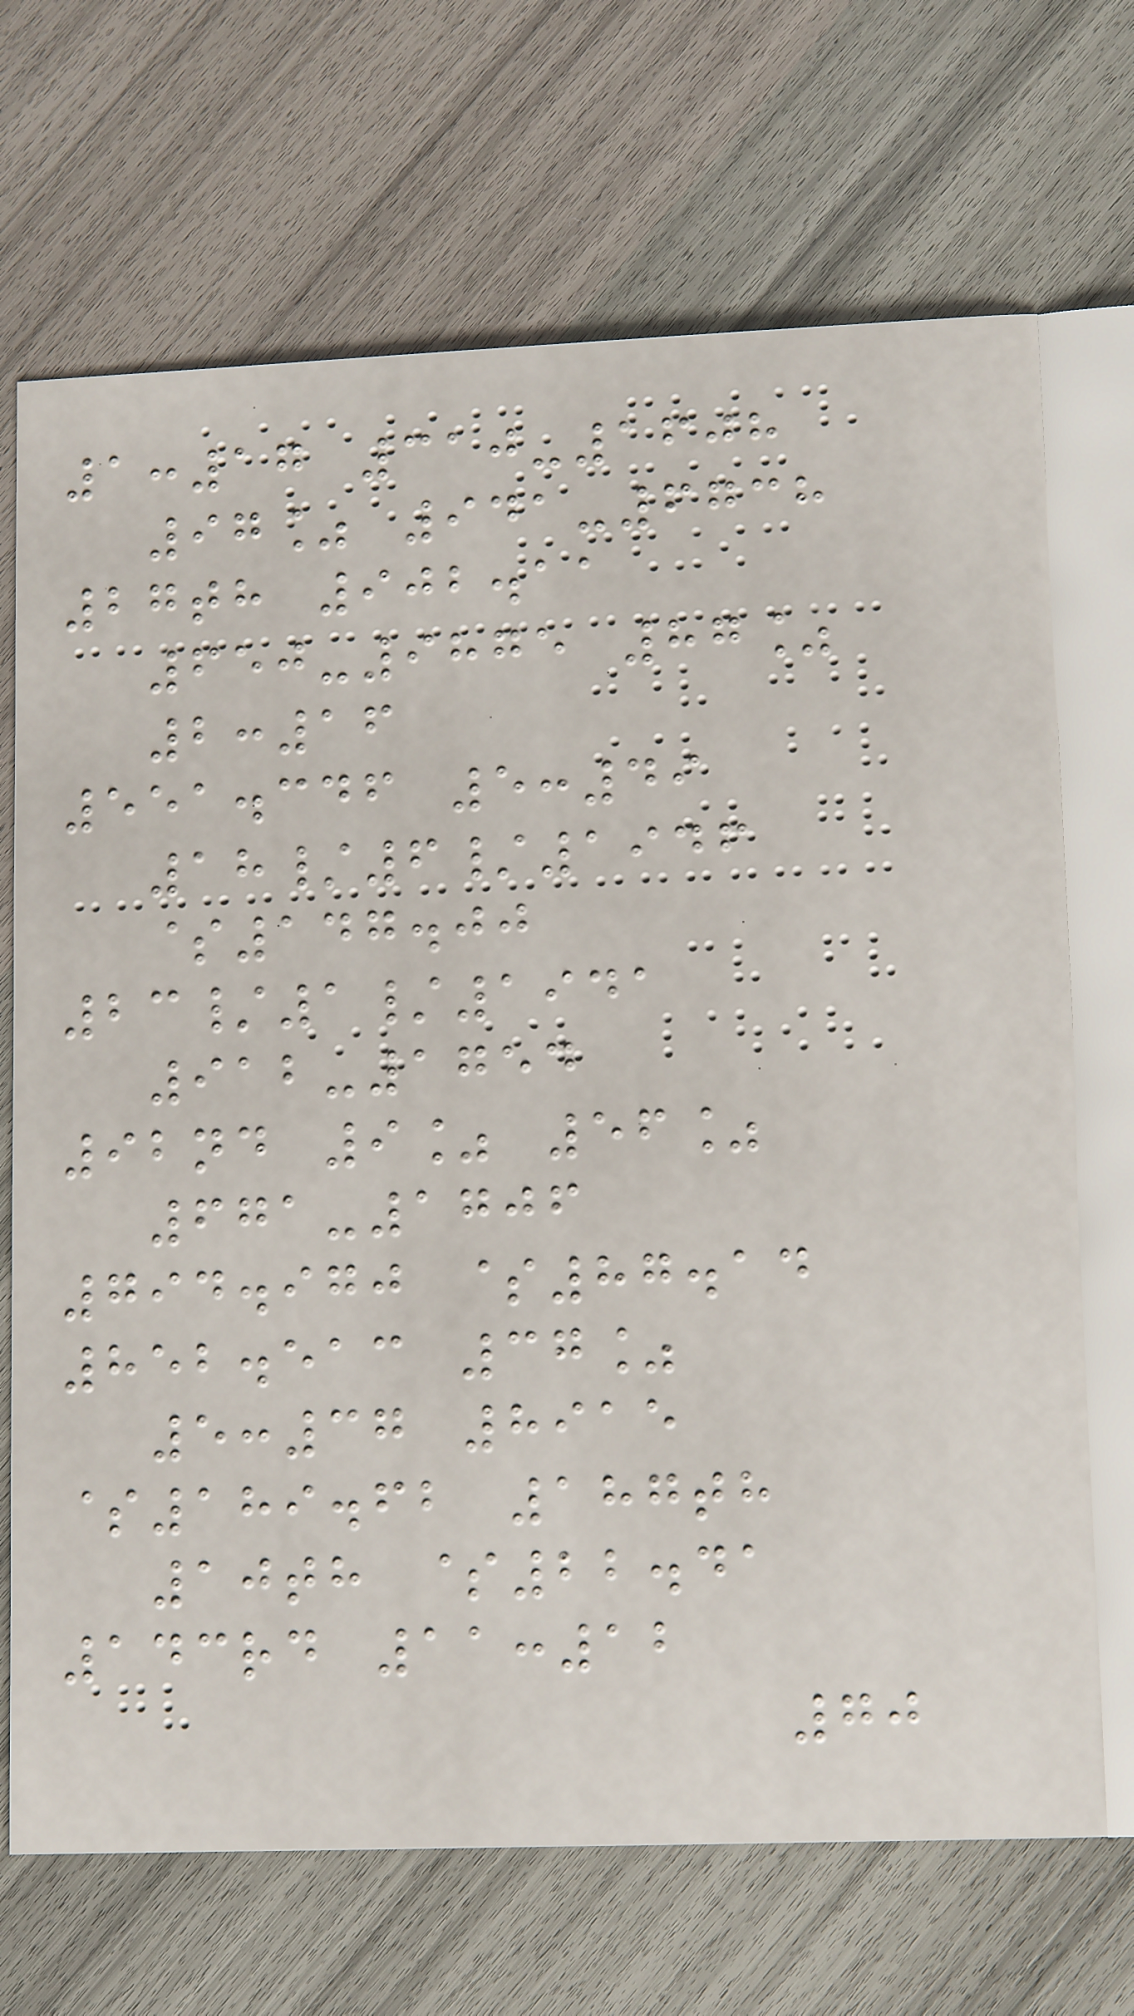1:17 310-1608
97% 941-6738
27th 902.11
650-9875 87%
2:16
551.346 5:49
18/6/1946
$147.00
23/1/1941
912-1754
92nd 9% 56%
671-1706
794.970 $87.14
852.513 37%
5:37 8915
$189.62 187th
10th $22.41
143rd 11:12
70
